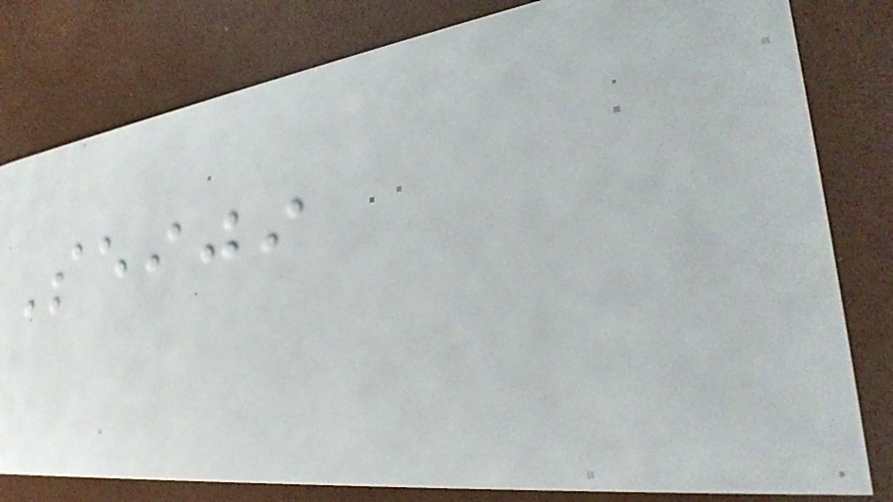Seiji
